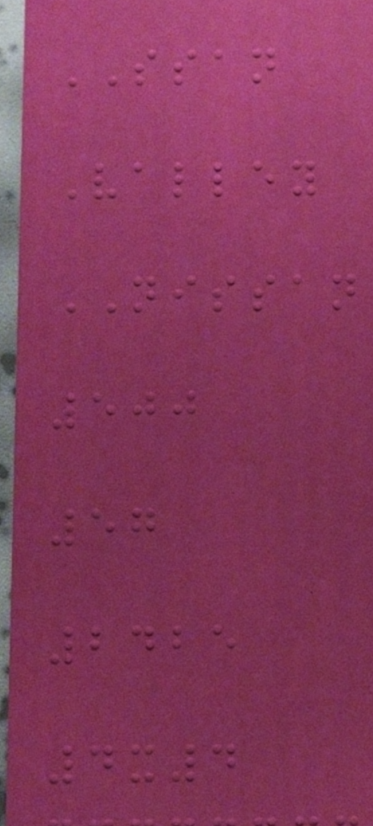SSAN
Valley
NISSAN
500
57
2425
4x4
